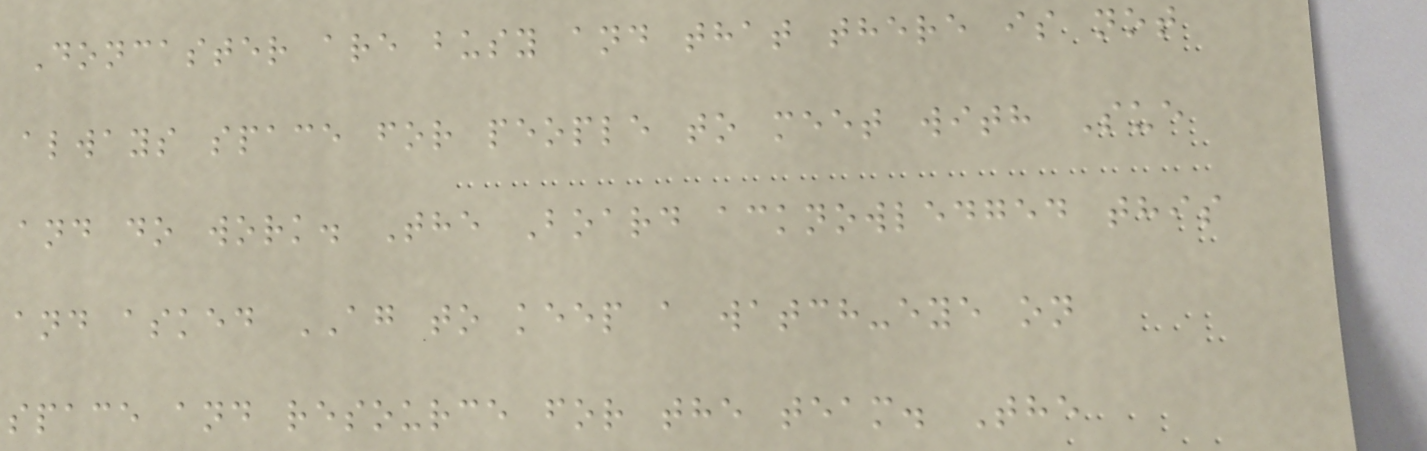Doncaster are busy and that there is not
always space for people to meet with Sue
and do work. The Board acknowledged this
and asked AG to keep a watch-eye on
space and resource for the team. The
